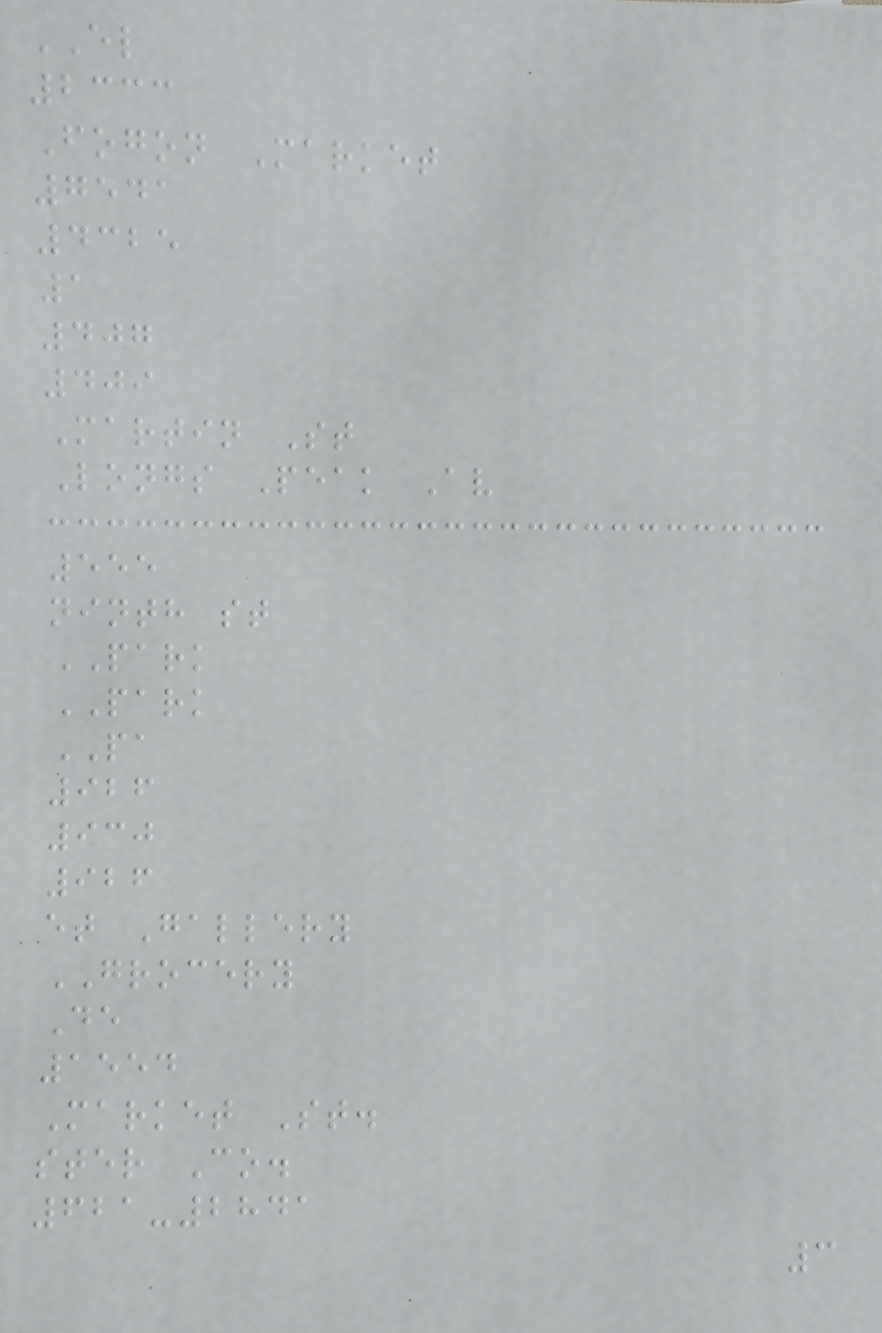EL
2333
Fogon Market
7541
4325
1
407
409
Martin St
Longs Peak Av
555
ninth st
PARK
PARK
PA
926
930
926
et Gallery
GROCERY
De
1554
Market St.
ster Co.
621-2841
3
